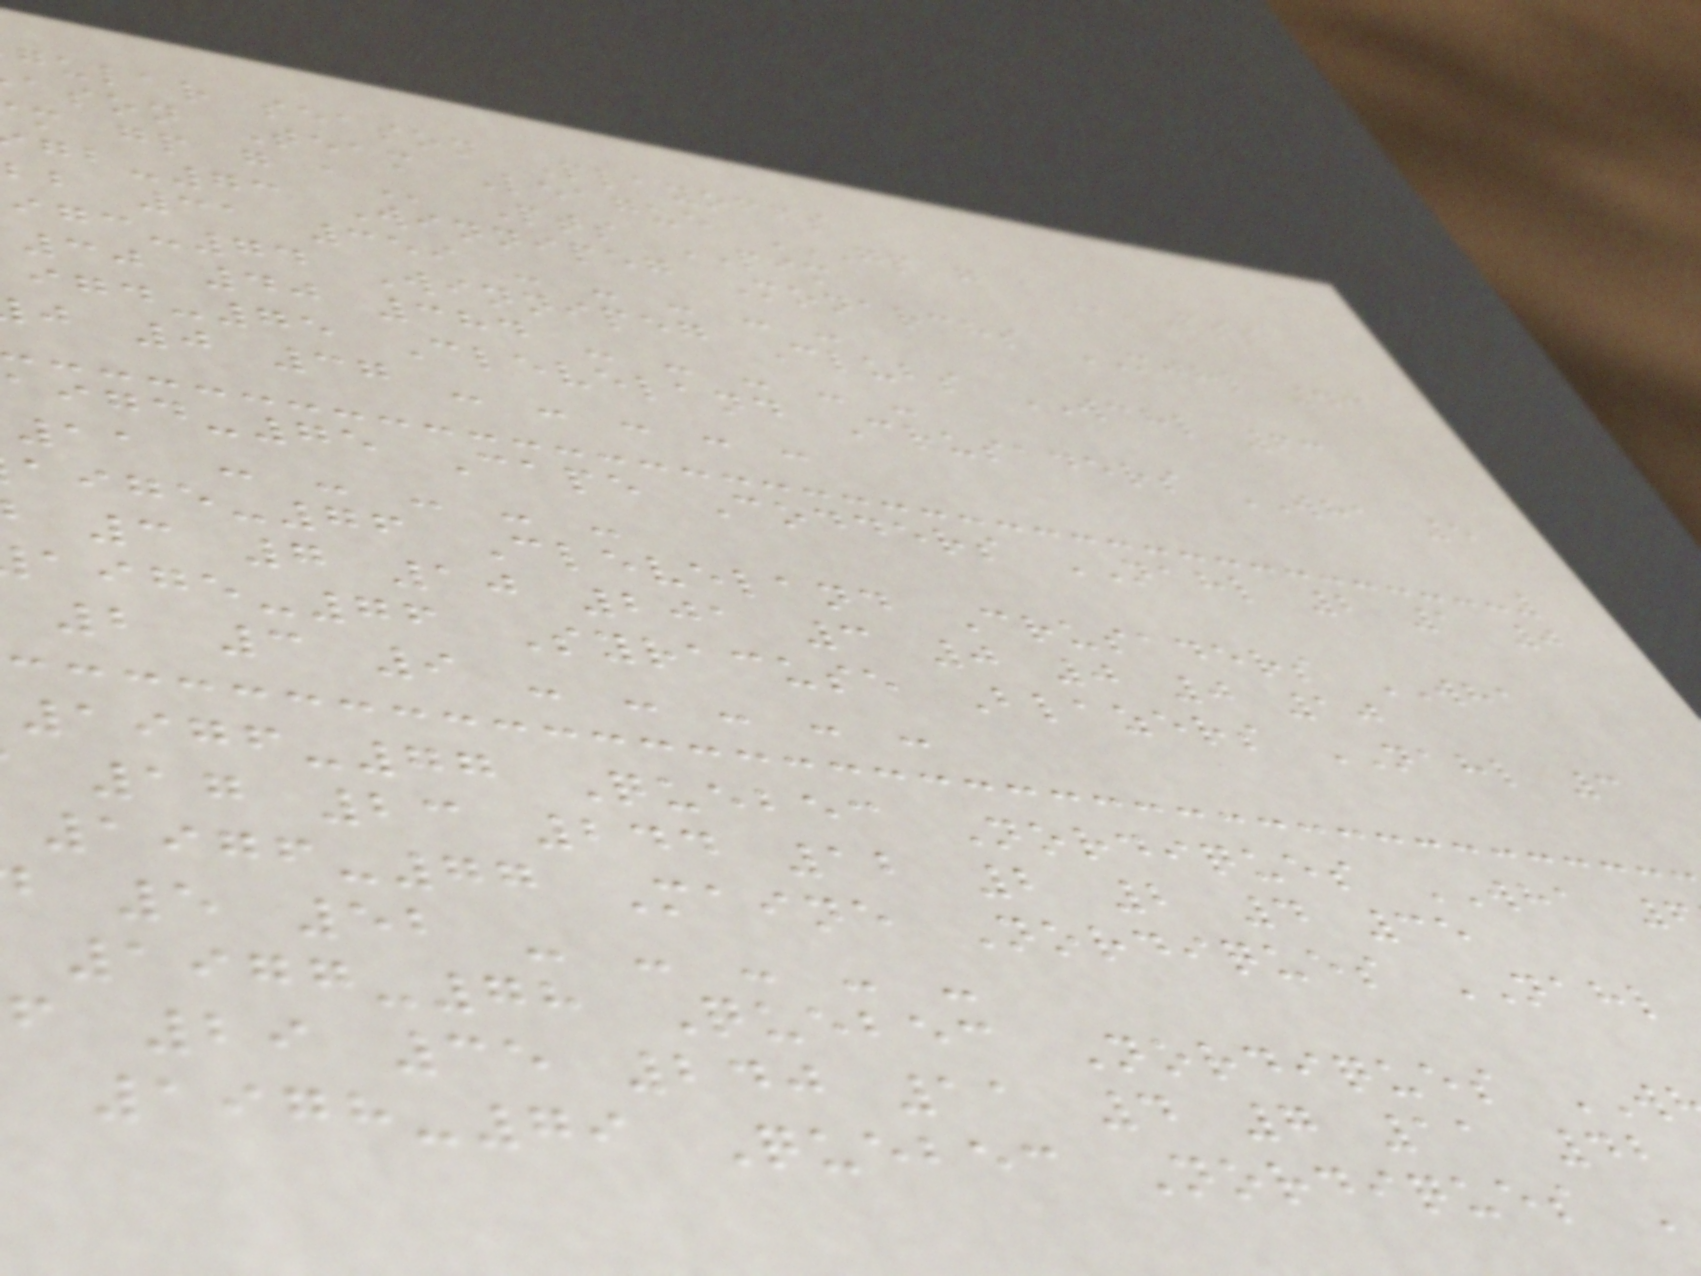gular season Playoffs
ason Team League GP G A Pts
-73 Winnipeg Monarchs MJHL 44
bb 31 359 - - - - -
-74 Winnipeg Clubs WCHL 63
30 40 384 - - - - -
-75 Cleveland Crusaders WHA 5
j 0 37 - - - - -
-75 Cape Codders NAHL 2 1 0
11 - - - - -
-76 Cleveland Crusaders WHA
3 7 10 201 3 0 0 0 10
-76 Syracuse Blazers NAHL 3
2 3 9 - - - - -
1976-77 Quebec Nordiques WHA
17 23 244 12 2 2 4 35
1976-77 Maine Nordiques NAHL
5 52 - - - - -
1977-78 Quebec Nordiques
f 29 35 240 11 4 7 11 42
1978-79 Quebec Nordiques
